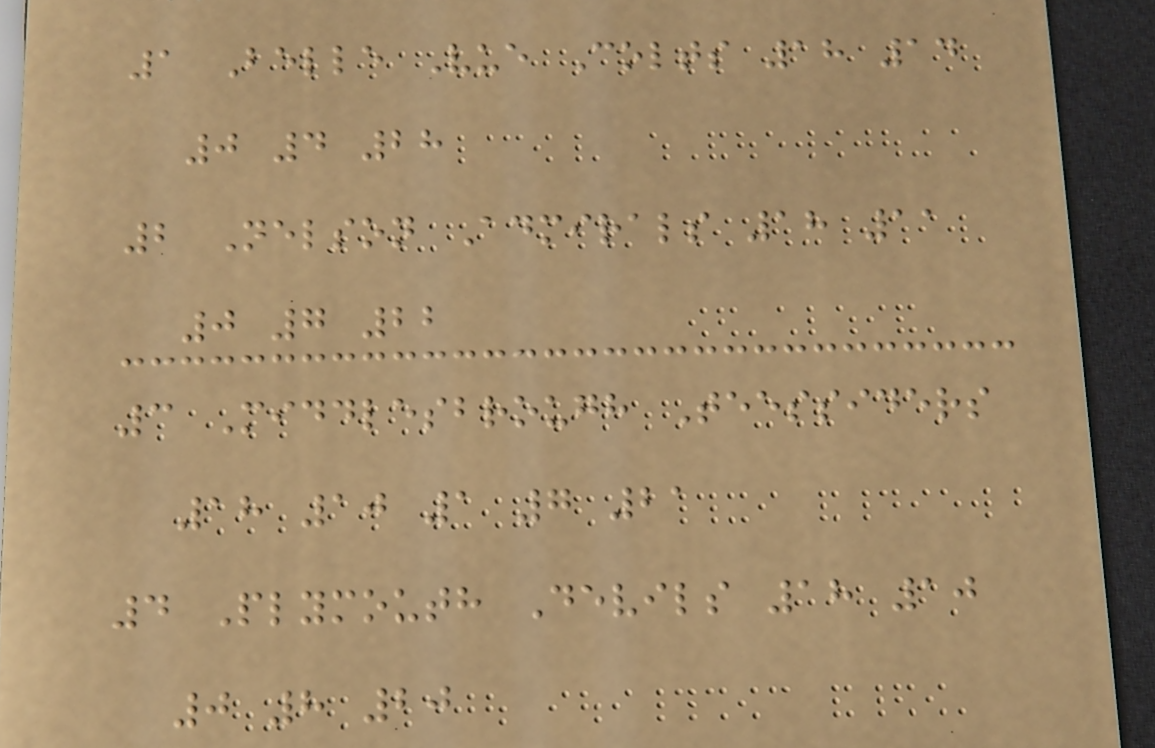1 Belle Vue Colts 18 14
0 4 28
2 Nelson Admirals 18 11
0 7 22
3 Middlesbrough Teessiders
18 10 1 7 21
4 Plymouth Devils 18 10
0 8 20
